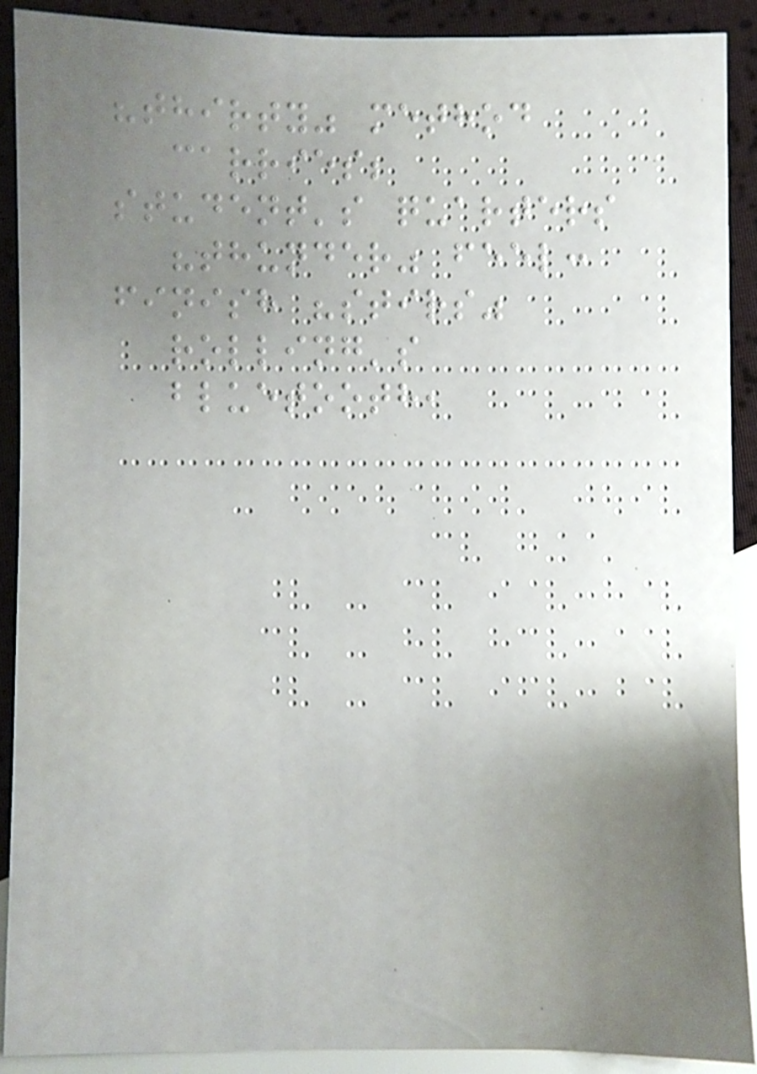"thirty" method
carries;
student's quarters
"thunder" feel:
finish "stirs"
rolling's
bluetooth,
